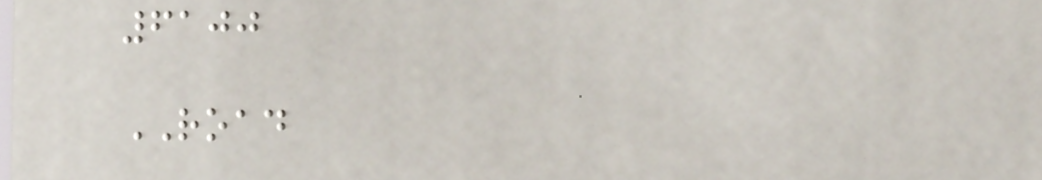6100
ROAD
